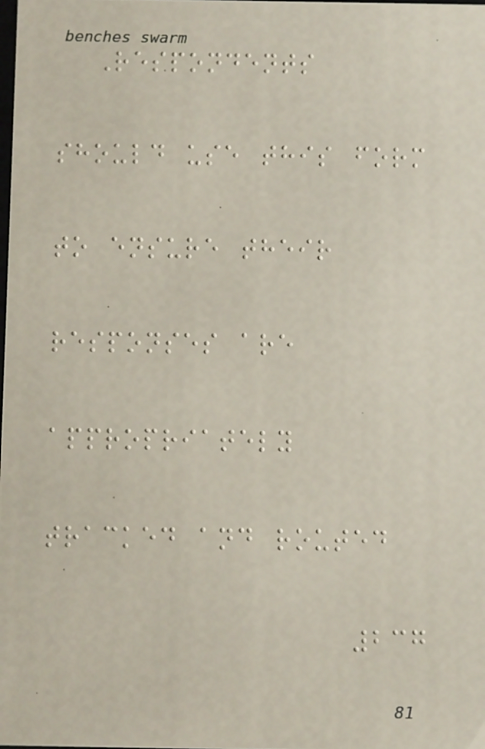Respondents
should use this form
to ensure their
responses are
appropriately
tracked and routed
237
